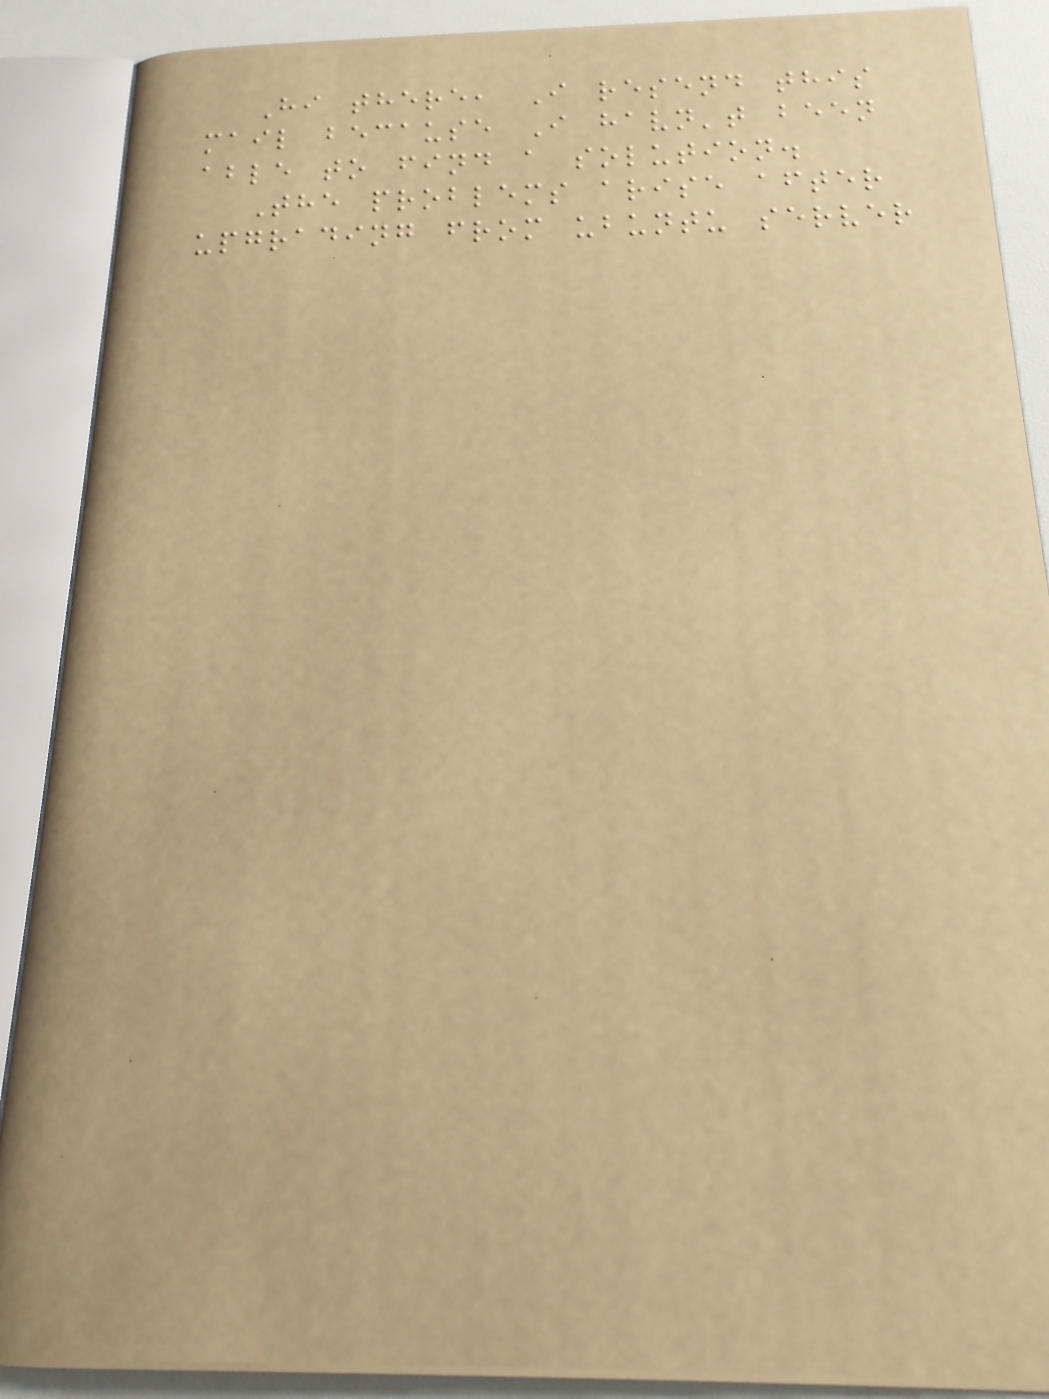Hi there, I resend this
mail because I havn't been
able to find a solution.
The problems arise after
upgrading from ubuntu server
